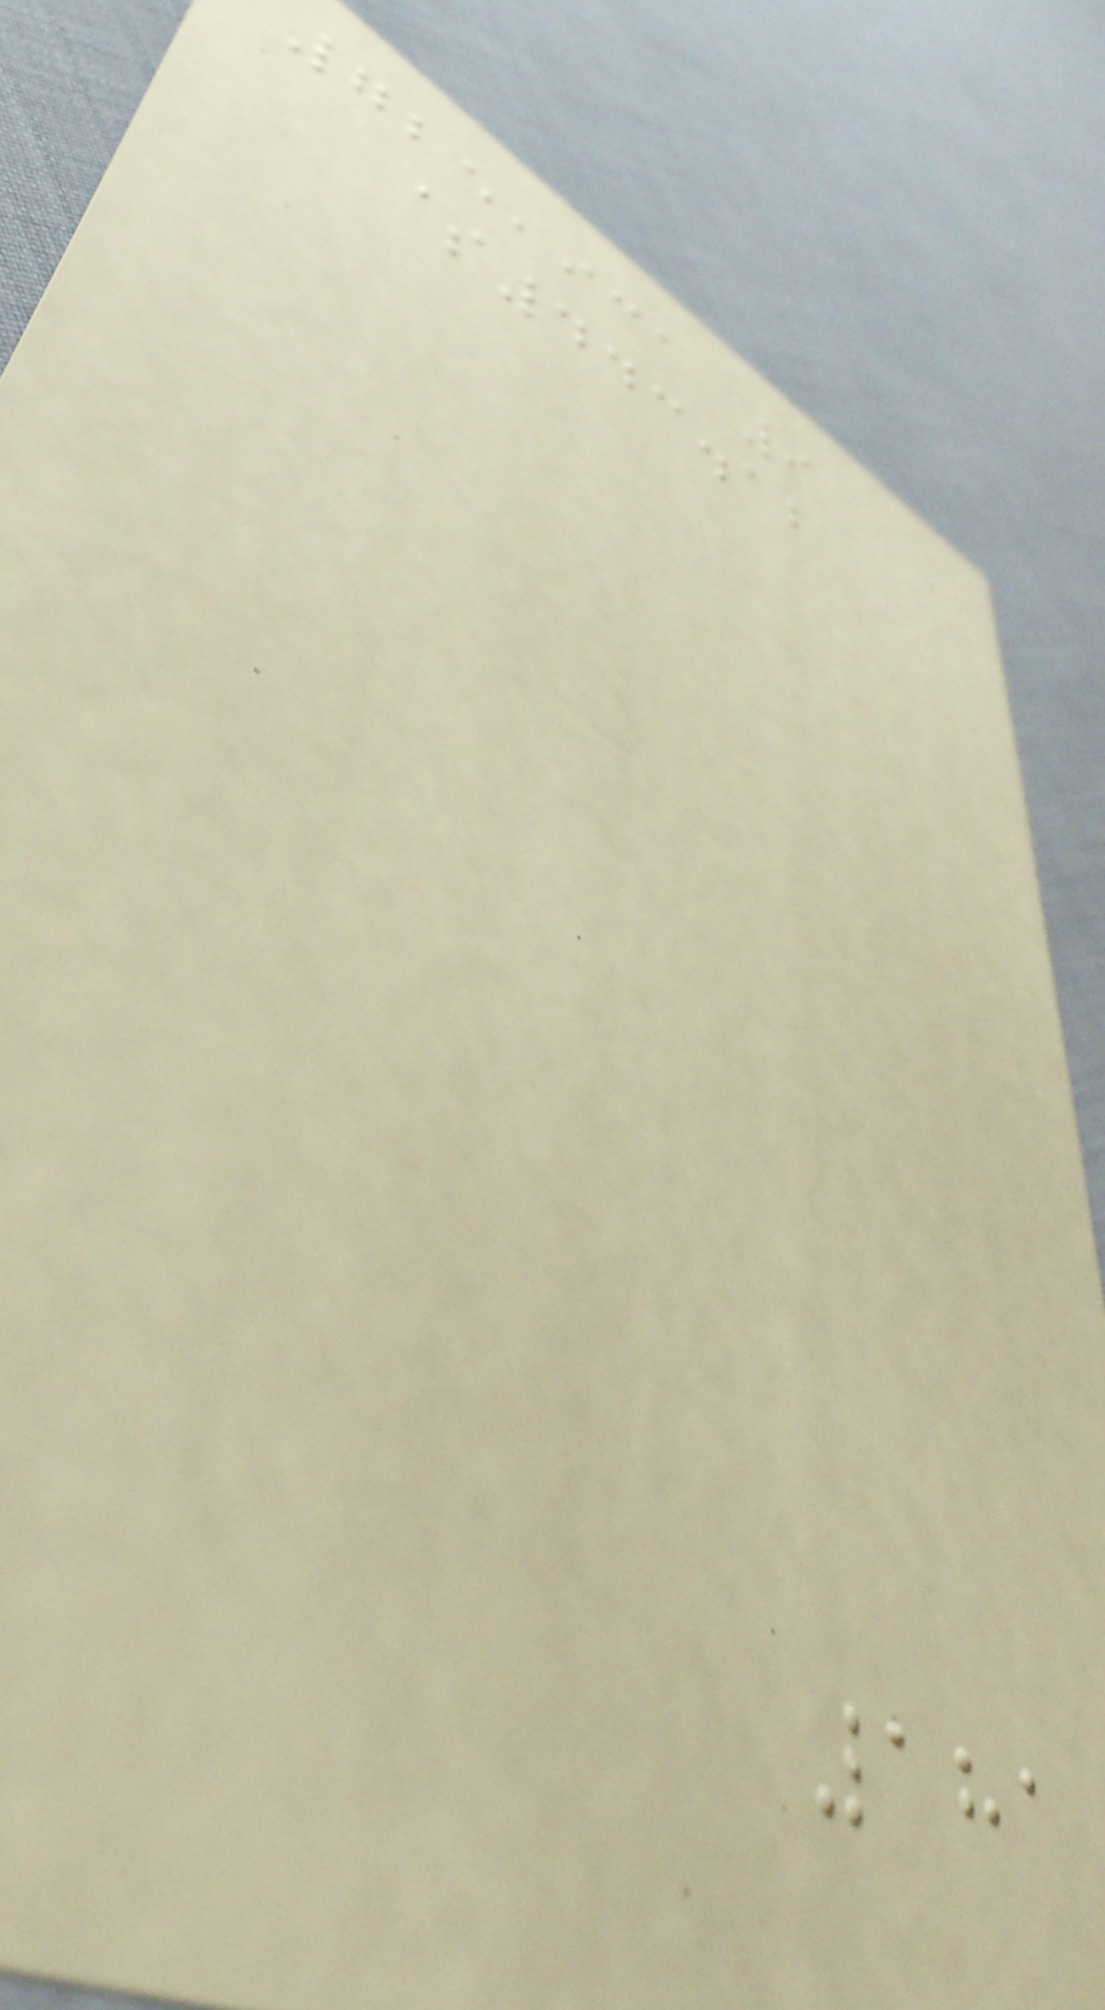725,931 9
$443.12
181
